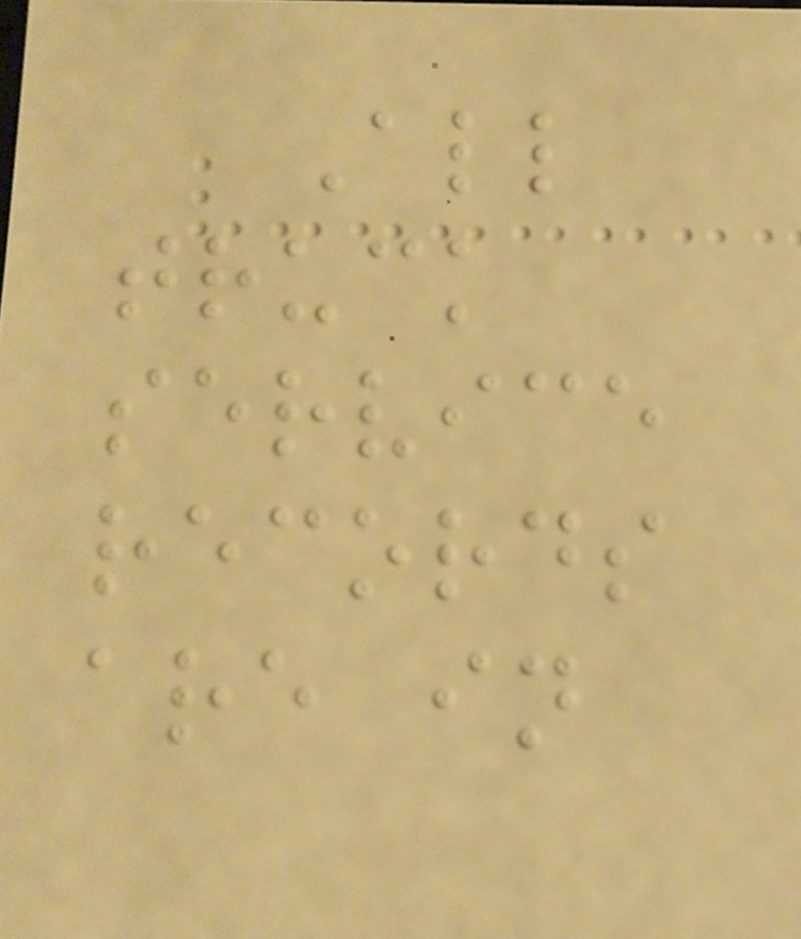All
truck
service
records
are in
